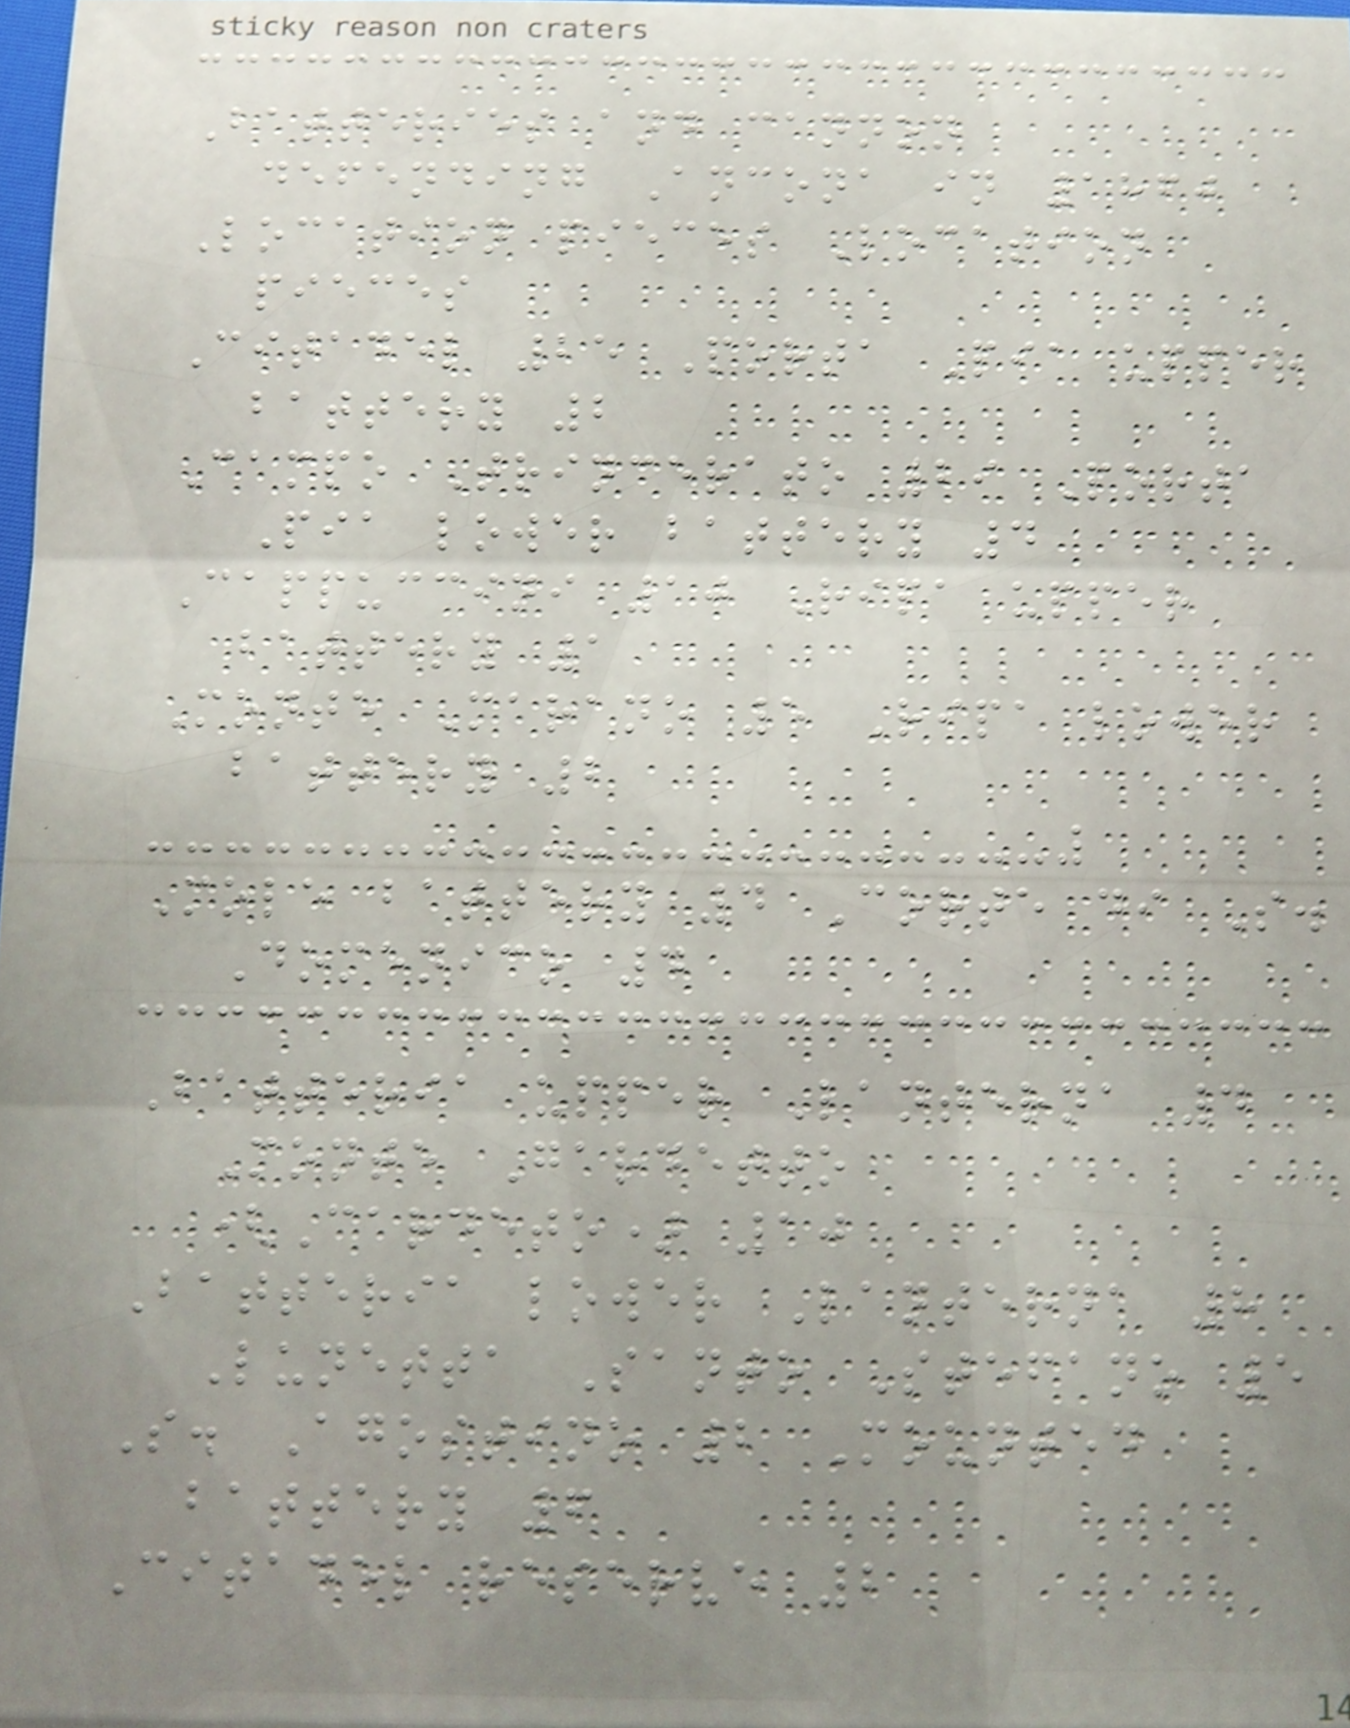Batteries and cannon
defending Ancona in 1860
Location pieces Location
pieces
Citadel 25 Porta Pia upper
battery 2
Campo Trincerato 29 Porta
Pia lower battery 4
Cappuccini 10 Ripa upper
battery 1
Monte Marano 5 Ripa lower
battery 2
Mole battery 4 Corte di S.
Domenico 4
Batteria upper Lanterna 4
Monte Gardetto
(Cardeto) 10
Batteria lower Lanterna 8
Lunetta Santo Stefano 5
S. Agostino 2 Mounted
battery 6
Citadel reserve 2
